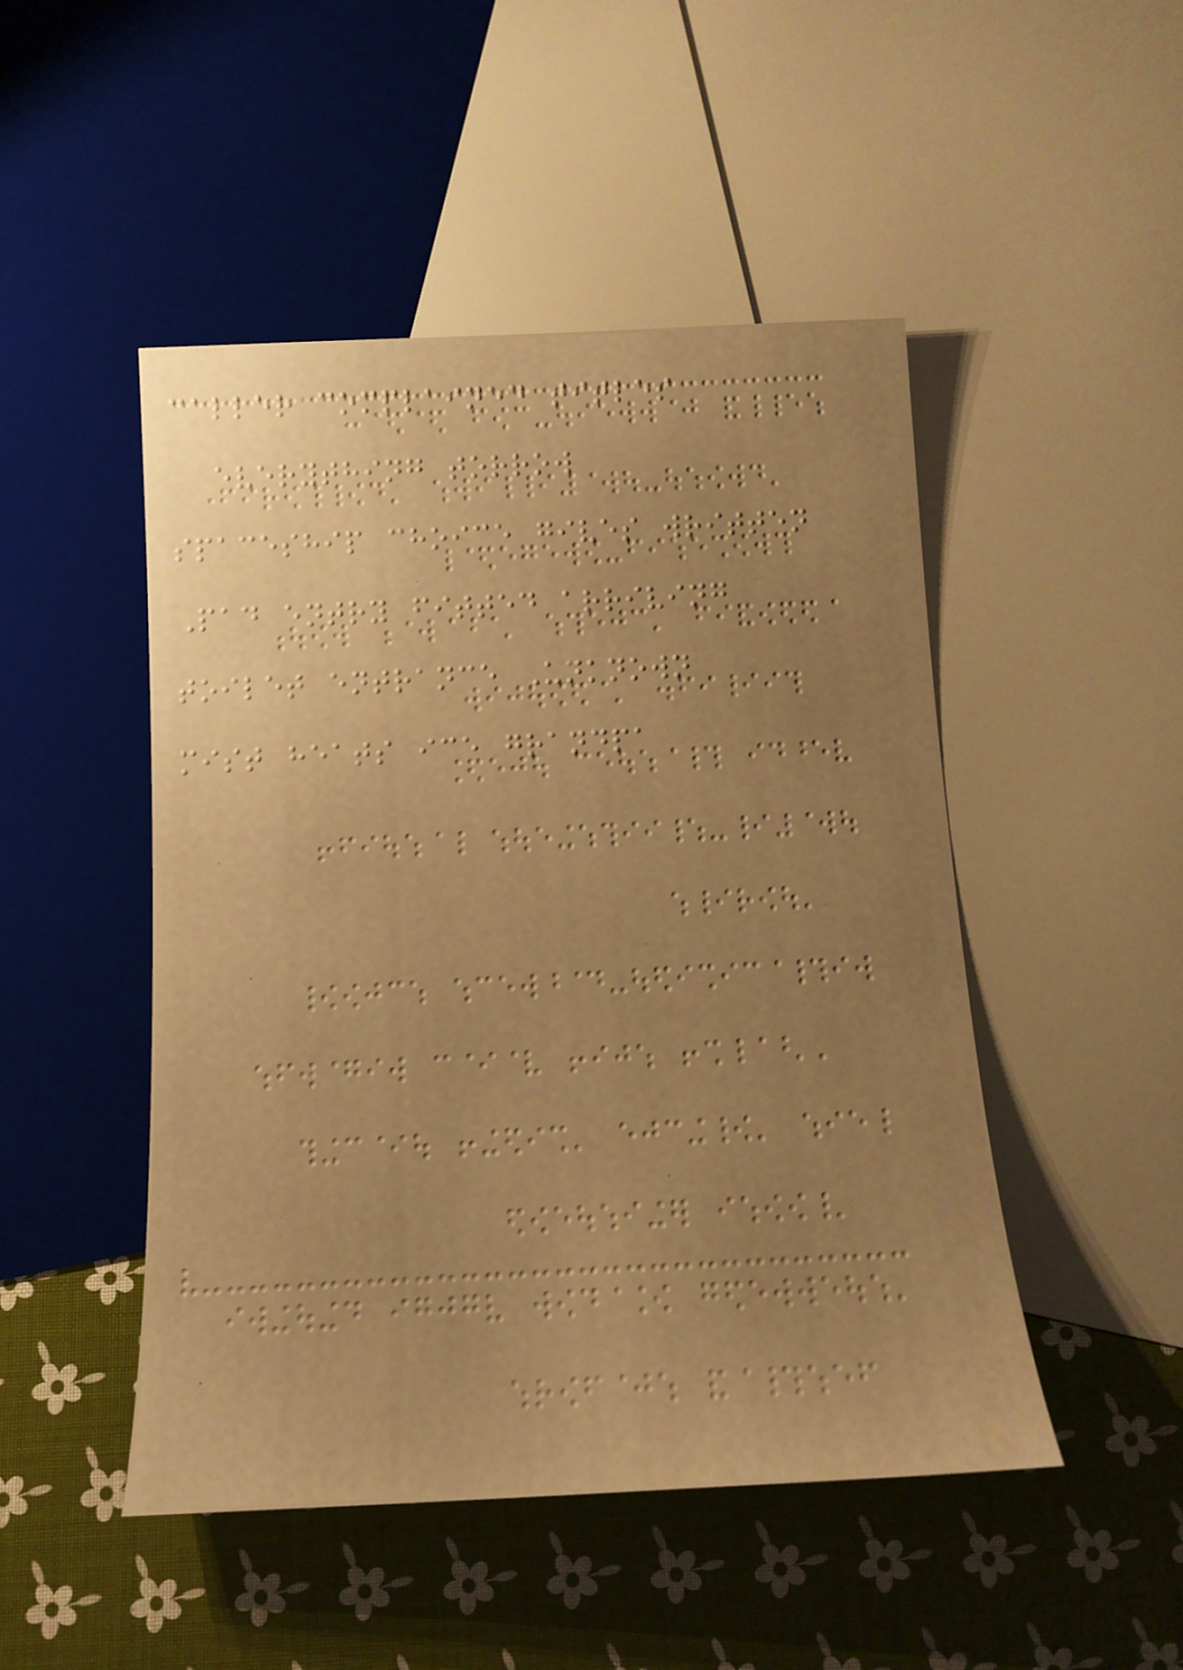caller complained titles
everything torrow
spaceship choice gives written
Pad entry fitted arriving
toilet entrance Unknown
mist heats ice grandpa
